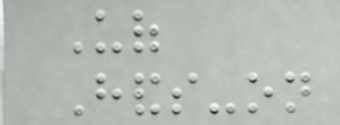Uof
Hands-on
